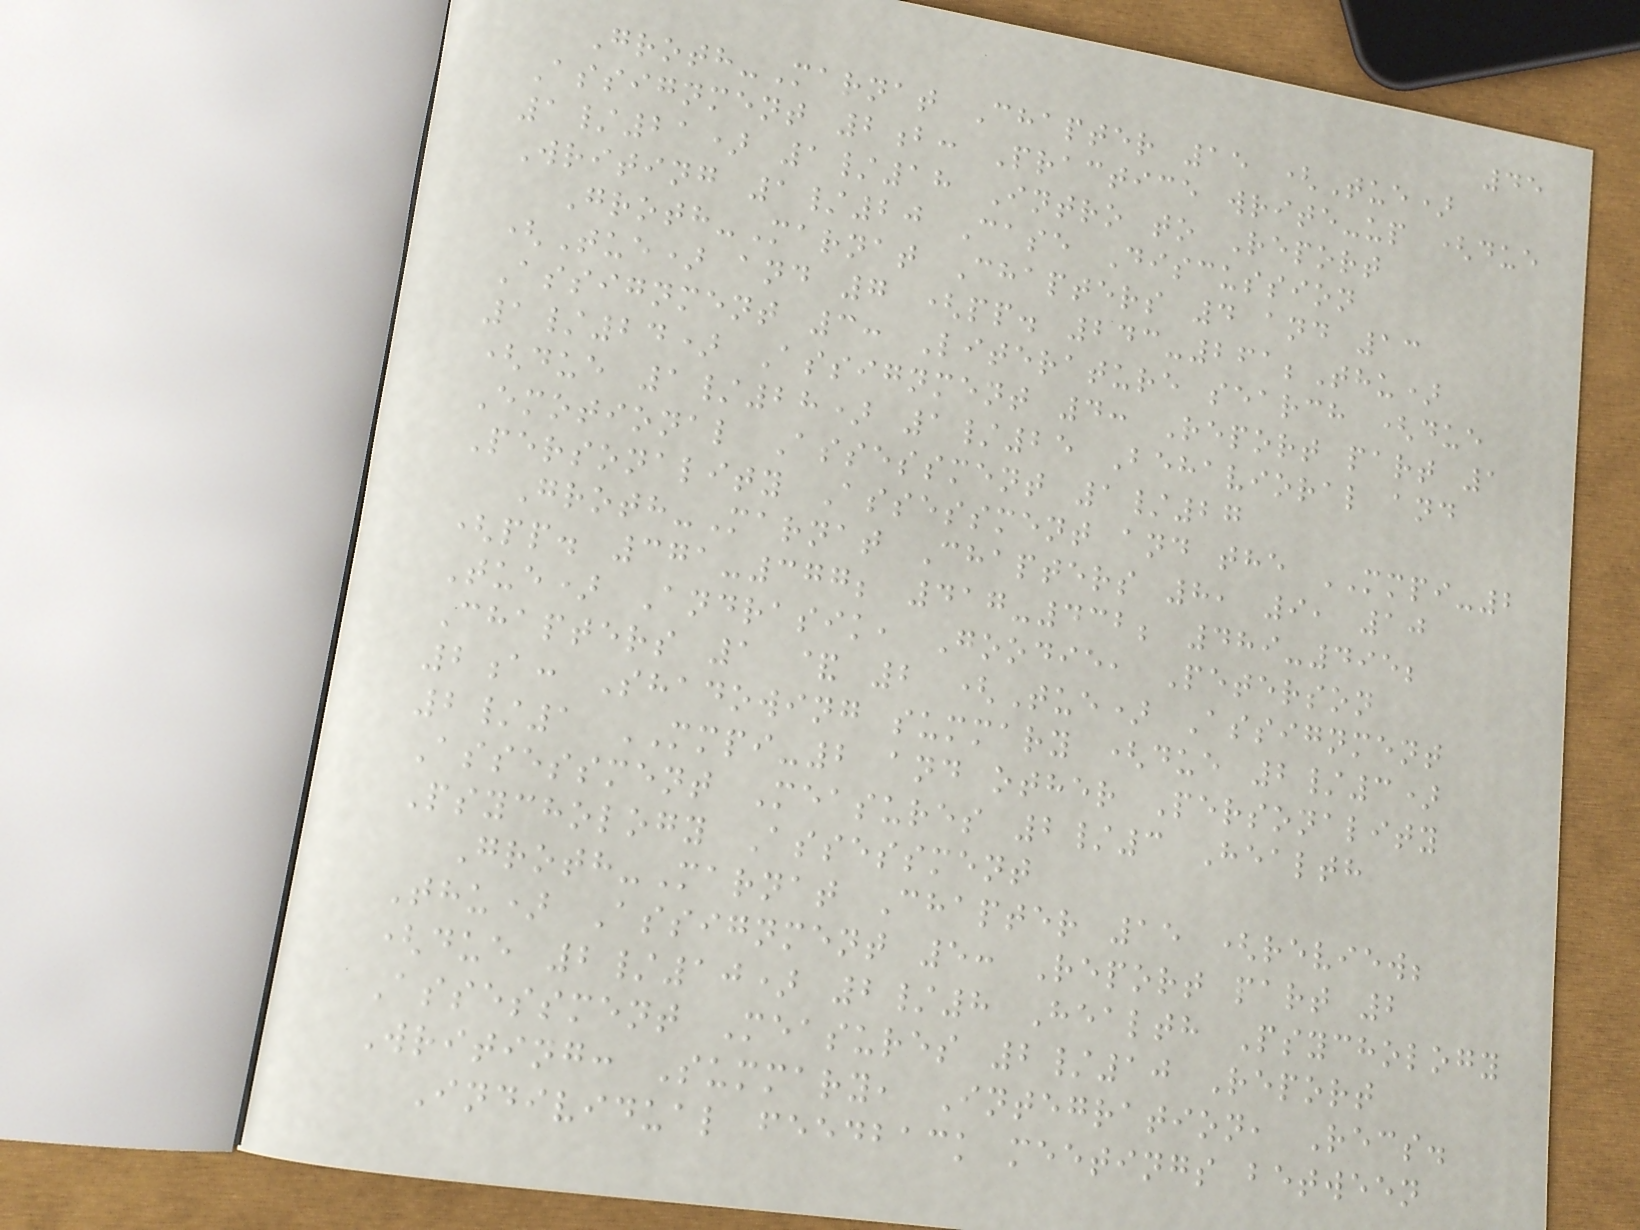45
Groth-Marnat Chapter 15 (Tue)
Assignment 2b: Practice write-up (due
1/21) 1/18 Intro to Report
Writing 1/20 Case Discussion
Groth-Marnat Chapters 4 and 13
(Tue) and 7 (pp. 243-261;Thu)
Assignment 3: Literature search (due
1/24) Assignment 4: Report part 1
(due 1/28) 1/25 Behavioral and
Emotional Assessment 1/27
Personality Assessment and the MMPI-2
Groth-Marnat Chapters 8, 9, 10
(pp. 371-377; 417-432; 489-495;
Tue) Andrasik, Goodie, Peterson
Chapters 1 & 2 (Tue) Assignment
2a: Shadowing summary (due 2/3)
2/1 MMPI-2 and other Personality
Assessment Measures 2/3 Health
Psychology Assessment
Groth-Marnat Chapter 15 (review;
Thu) Assignment 5: Report part 2
(due 2/10) 2/8 Health Psychology
Assessment Measures 2/10 Report
Writing: Summary, Integration, Recs.
Individual feedback meetings between
